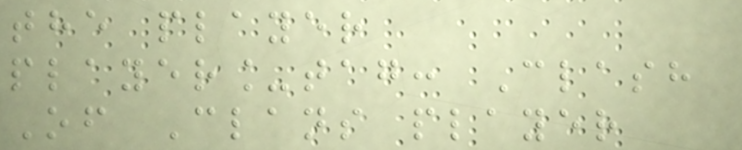the player
player_tag: Clash
Of Clans player
